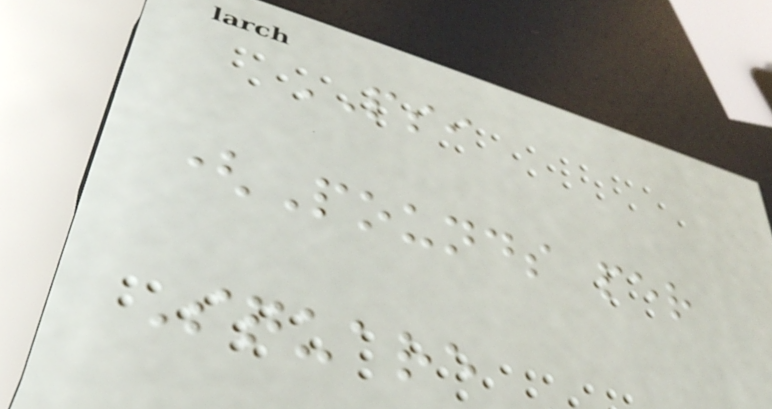PSI
(Pounds per
Square
